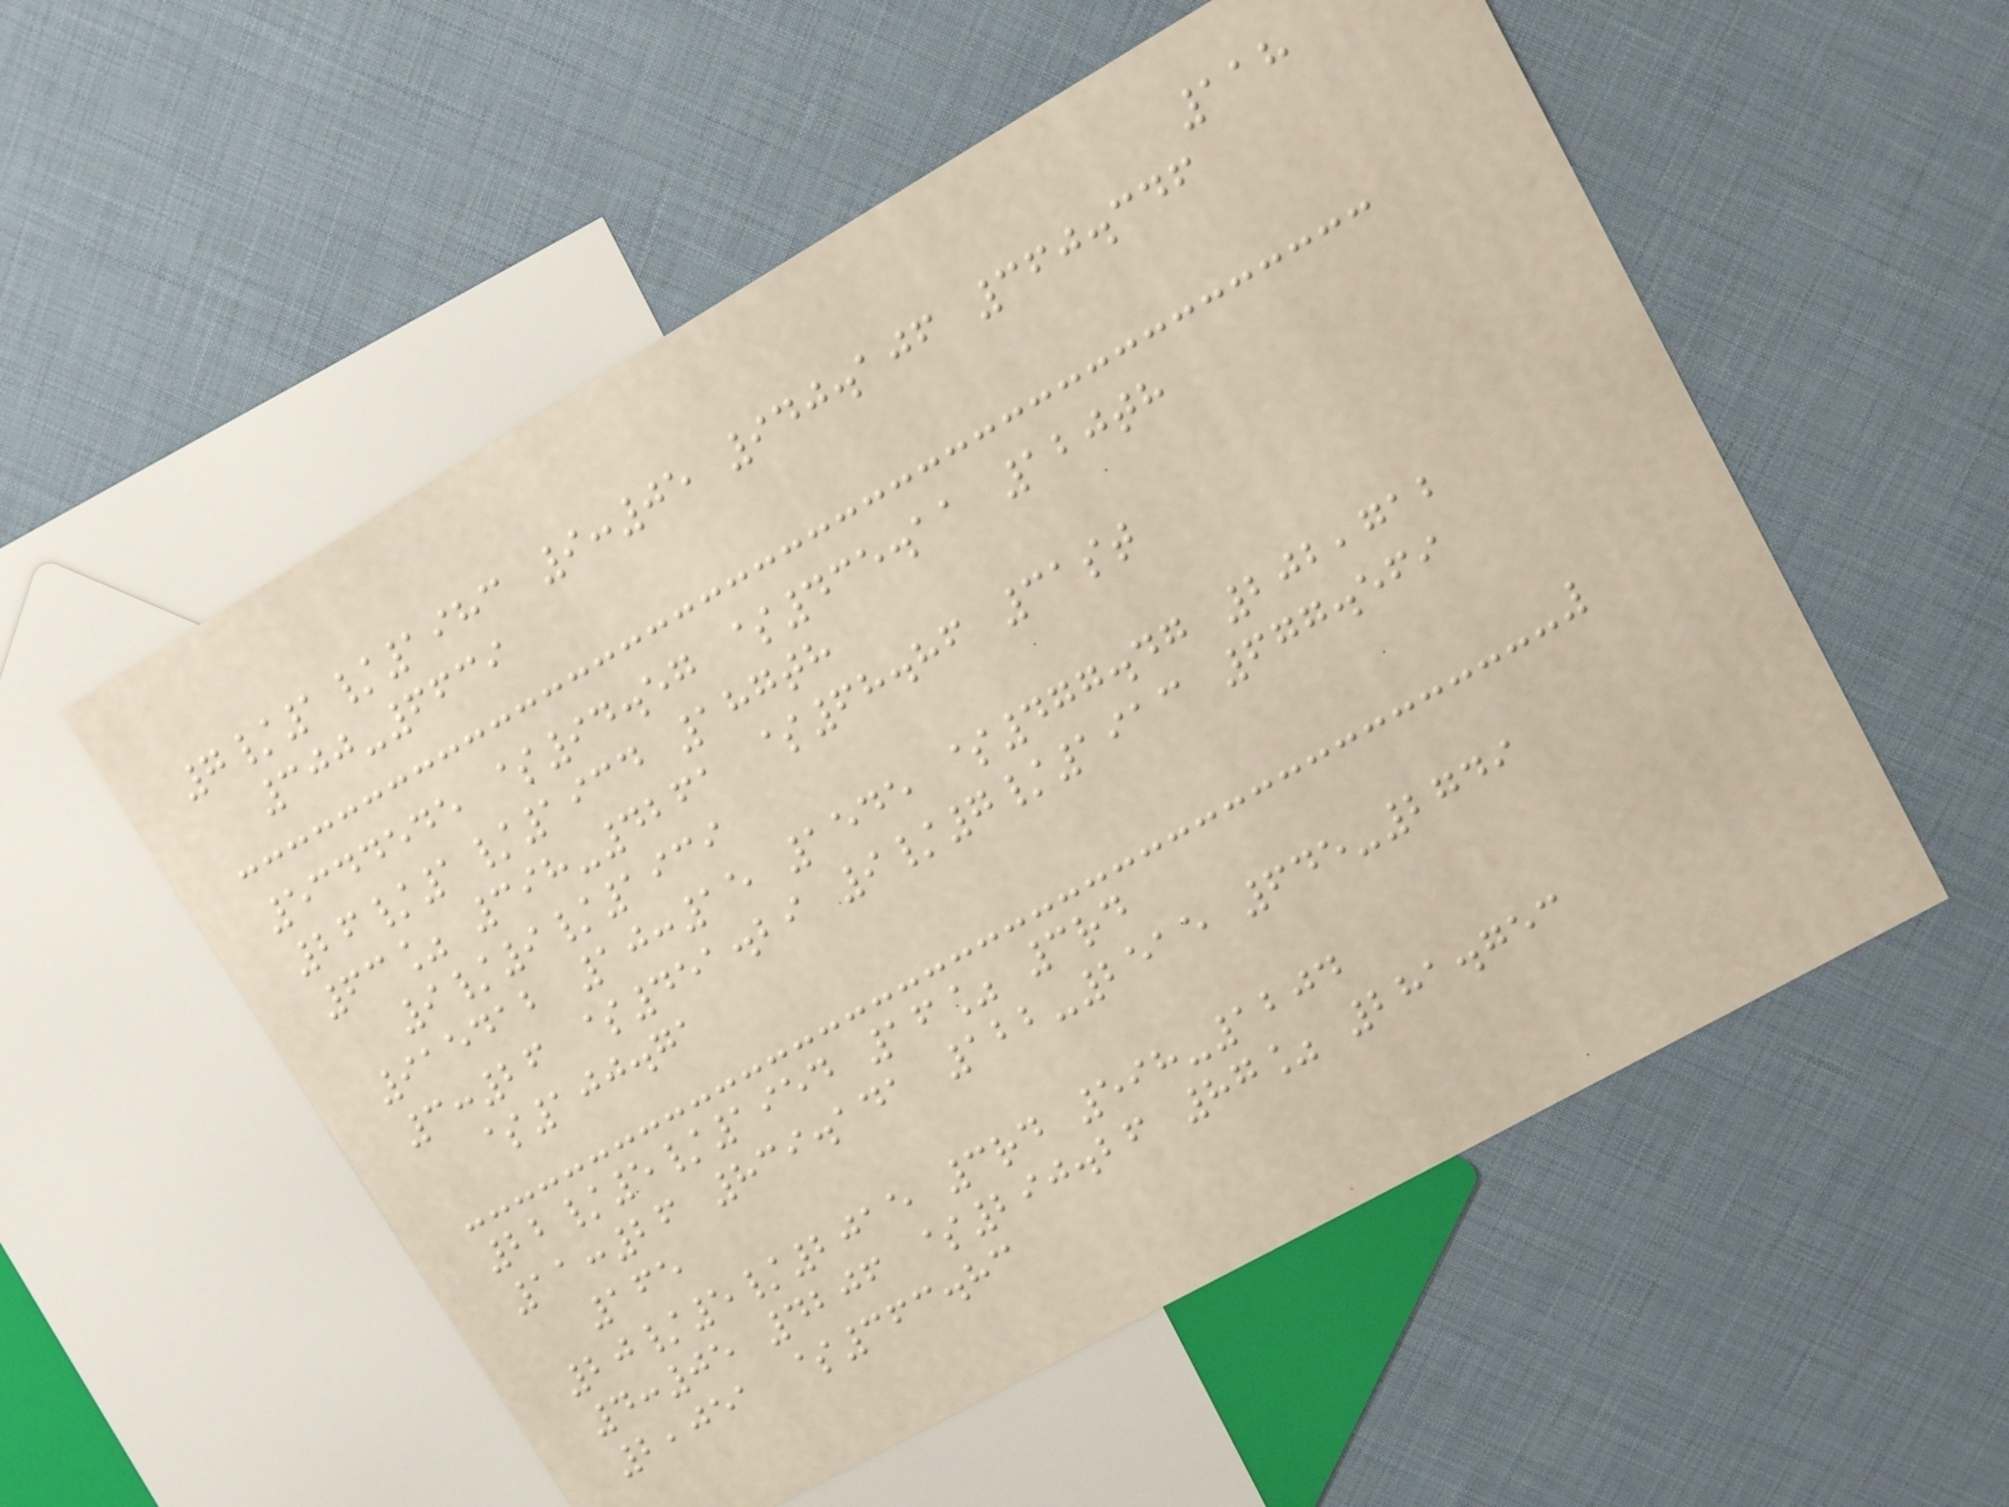118
7/1/1983 9:05 940.106 360.346
300-6639
5344545 $94.57 $435.11 120th
26/1/1934 187th
63% 398-4261 $68.86 31st
9/9/1939
915412 10:15 1545 $477.47 202,712
3:26 $451.29 9/7/1913 677.569
$100.71
22/5/1954 16% 3rd
11:26 839.141 122-2515 645-2749
165
20/5/2015 3rd 598-1204
4:05 4206 $290.26 87% 281.753
2,051 $363.83
